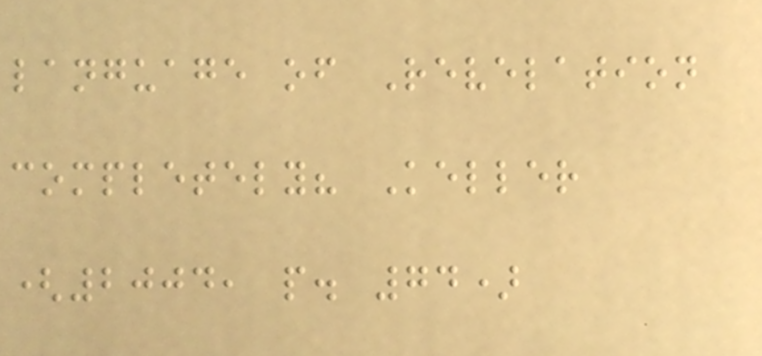language of Revelation
completely? Keller
(2004, p. 74)
